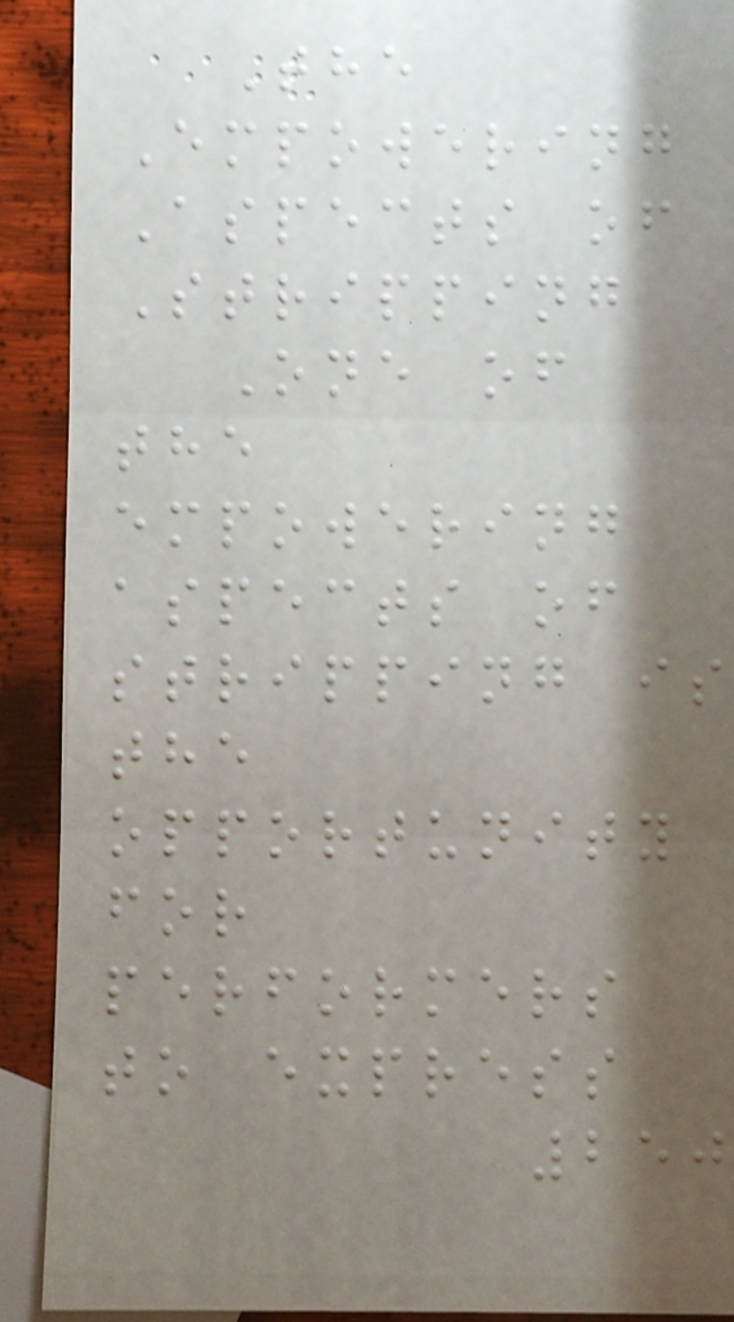The
Empowering
Aspects of
Stripping
One of
the
empowering
aspects of
stripping is
the
opportunity
for
performers
to express
250
